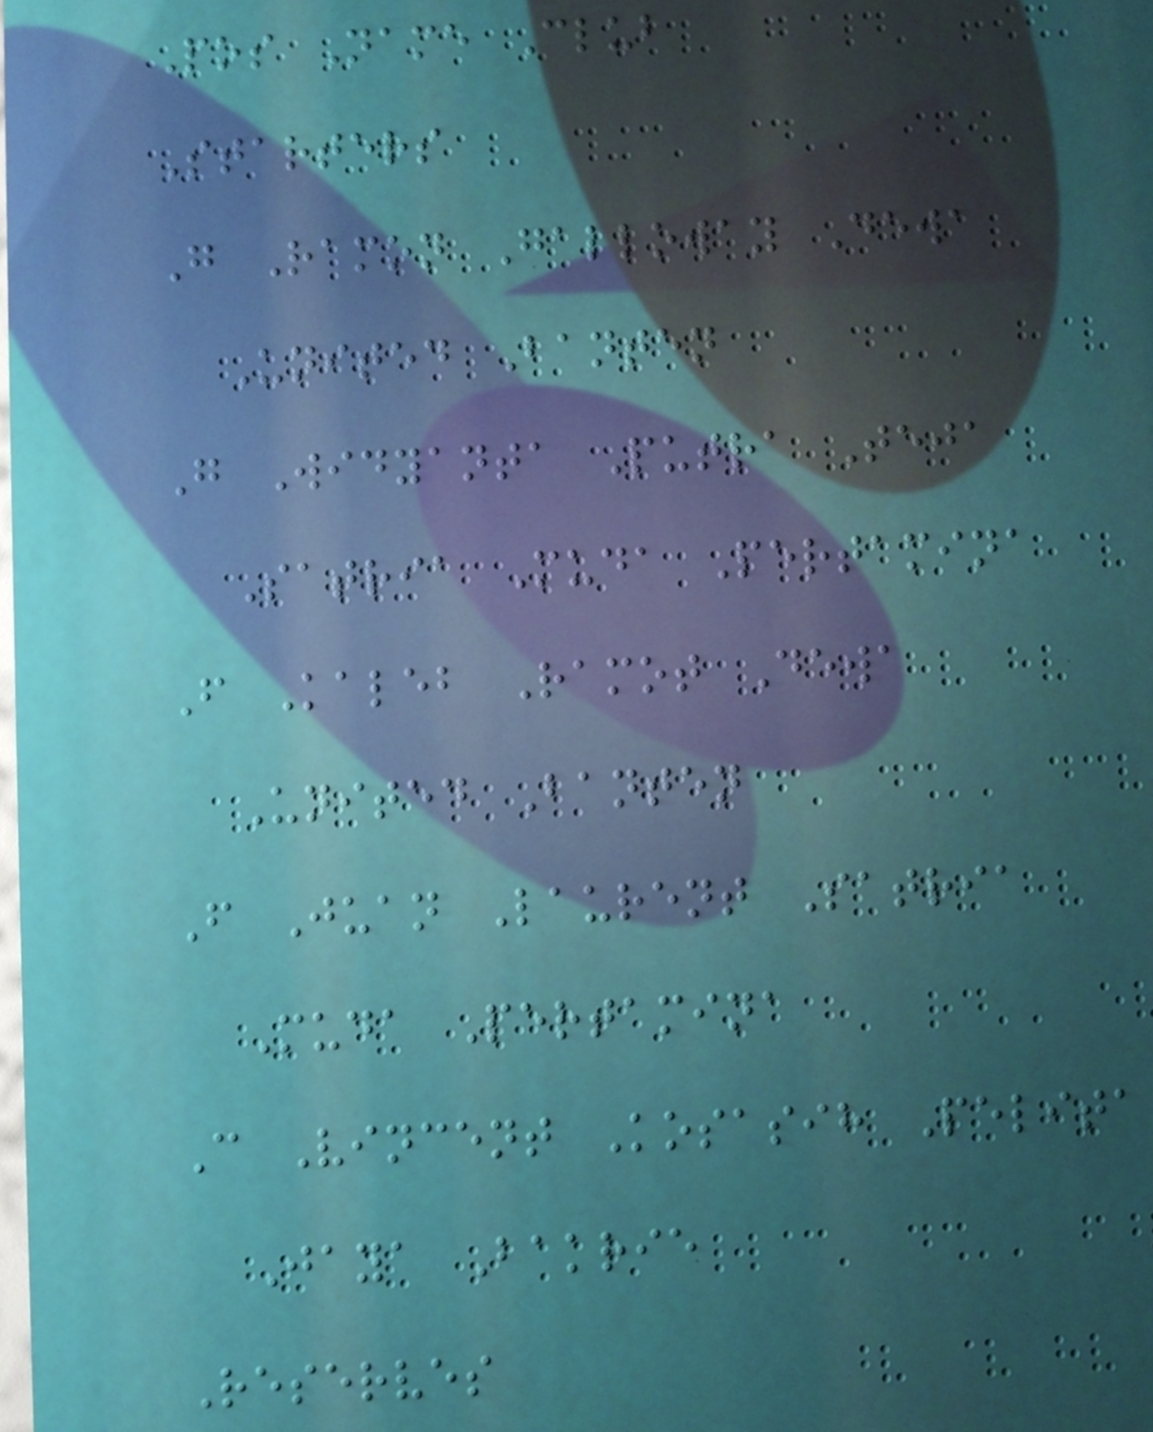Pos Name Club
Starters
G Ramon Galloway Dewa
United Banten
G Widyanta Putra Teja
Satria Muda Pertamina
F Kaleb Ramot Dewa
United Banten
F Juan Laurent Satria
Muda Pertamina
C Vincent Kosasih Pelita
Jaya Bakrie
Reserves
